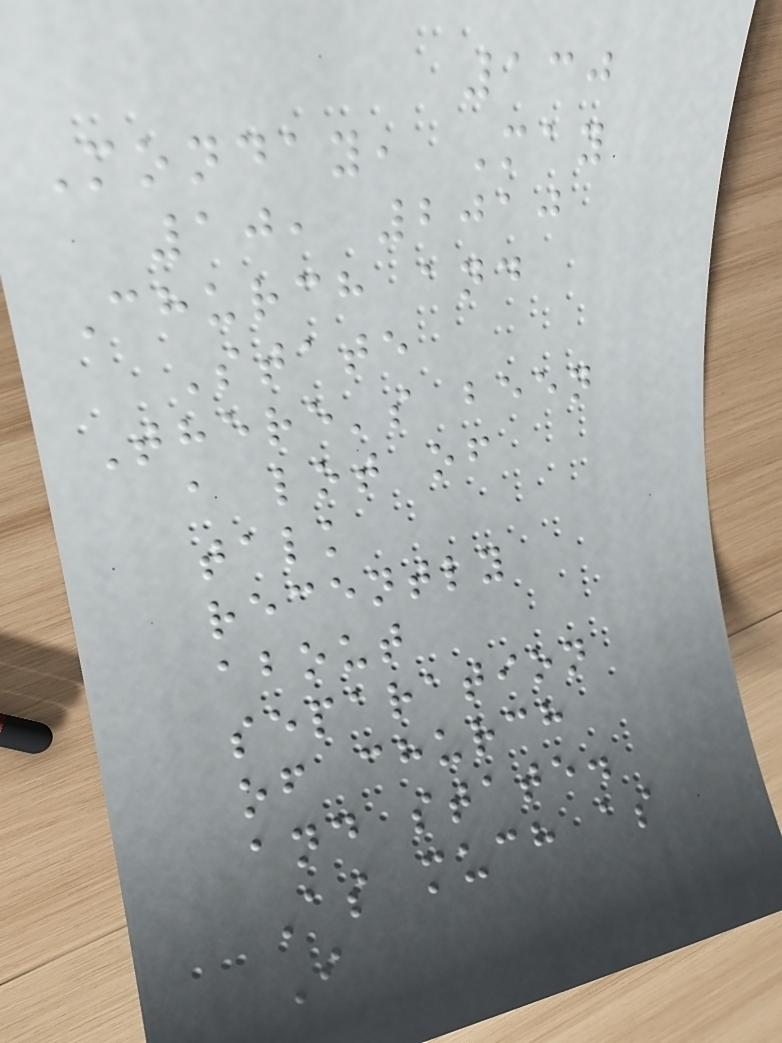130
Monday, May
10, 2010
Church and
State
There's been
a lot of
talk
recently
about
separation
of church
and state.
As much as
I
